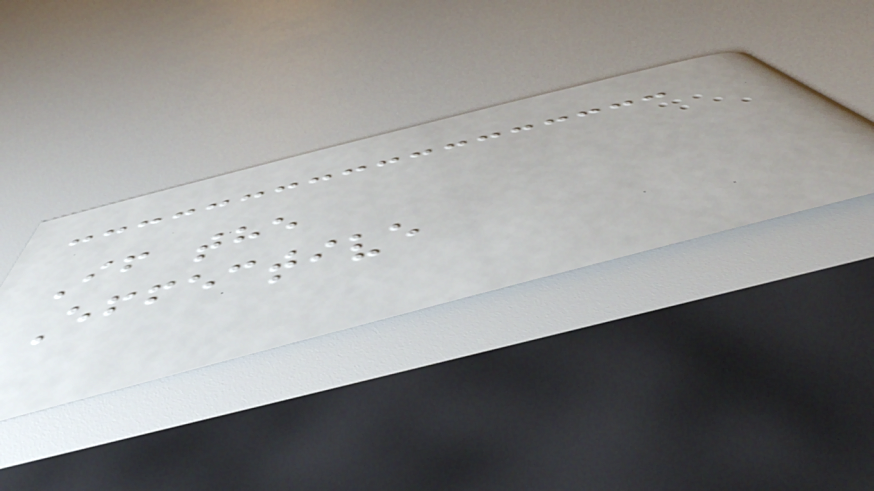If the
Effective
